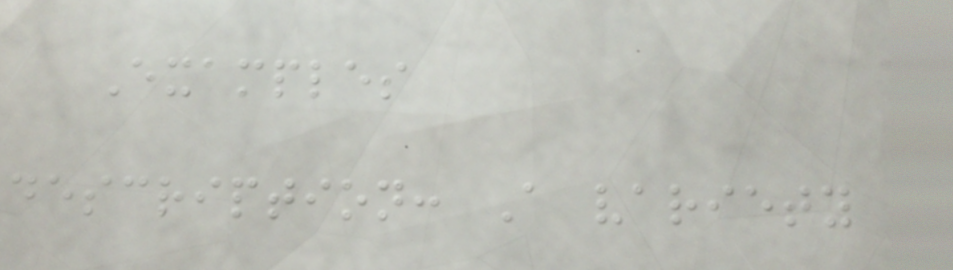Examples
description: A variety
